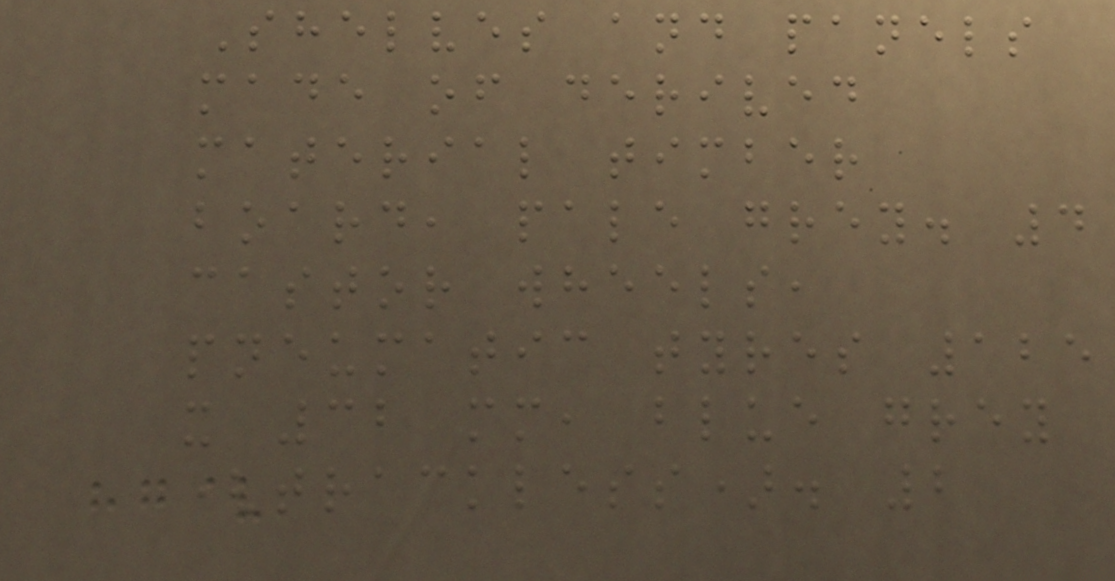Shelves and panels
made of derived
material timber
board, pale grey. 4
castor wheels,
pneumatic tyres 125
x 32 mm, blue grey
(trackless). 2
